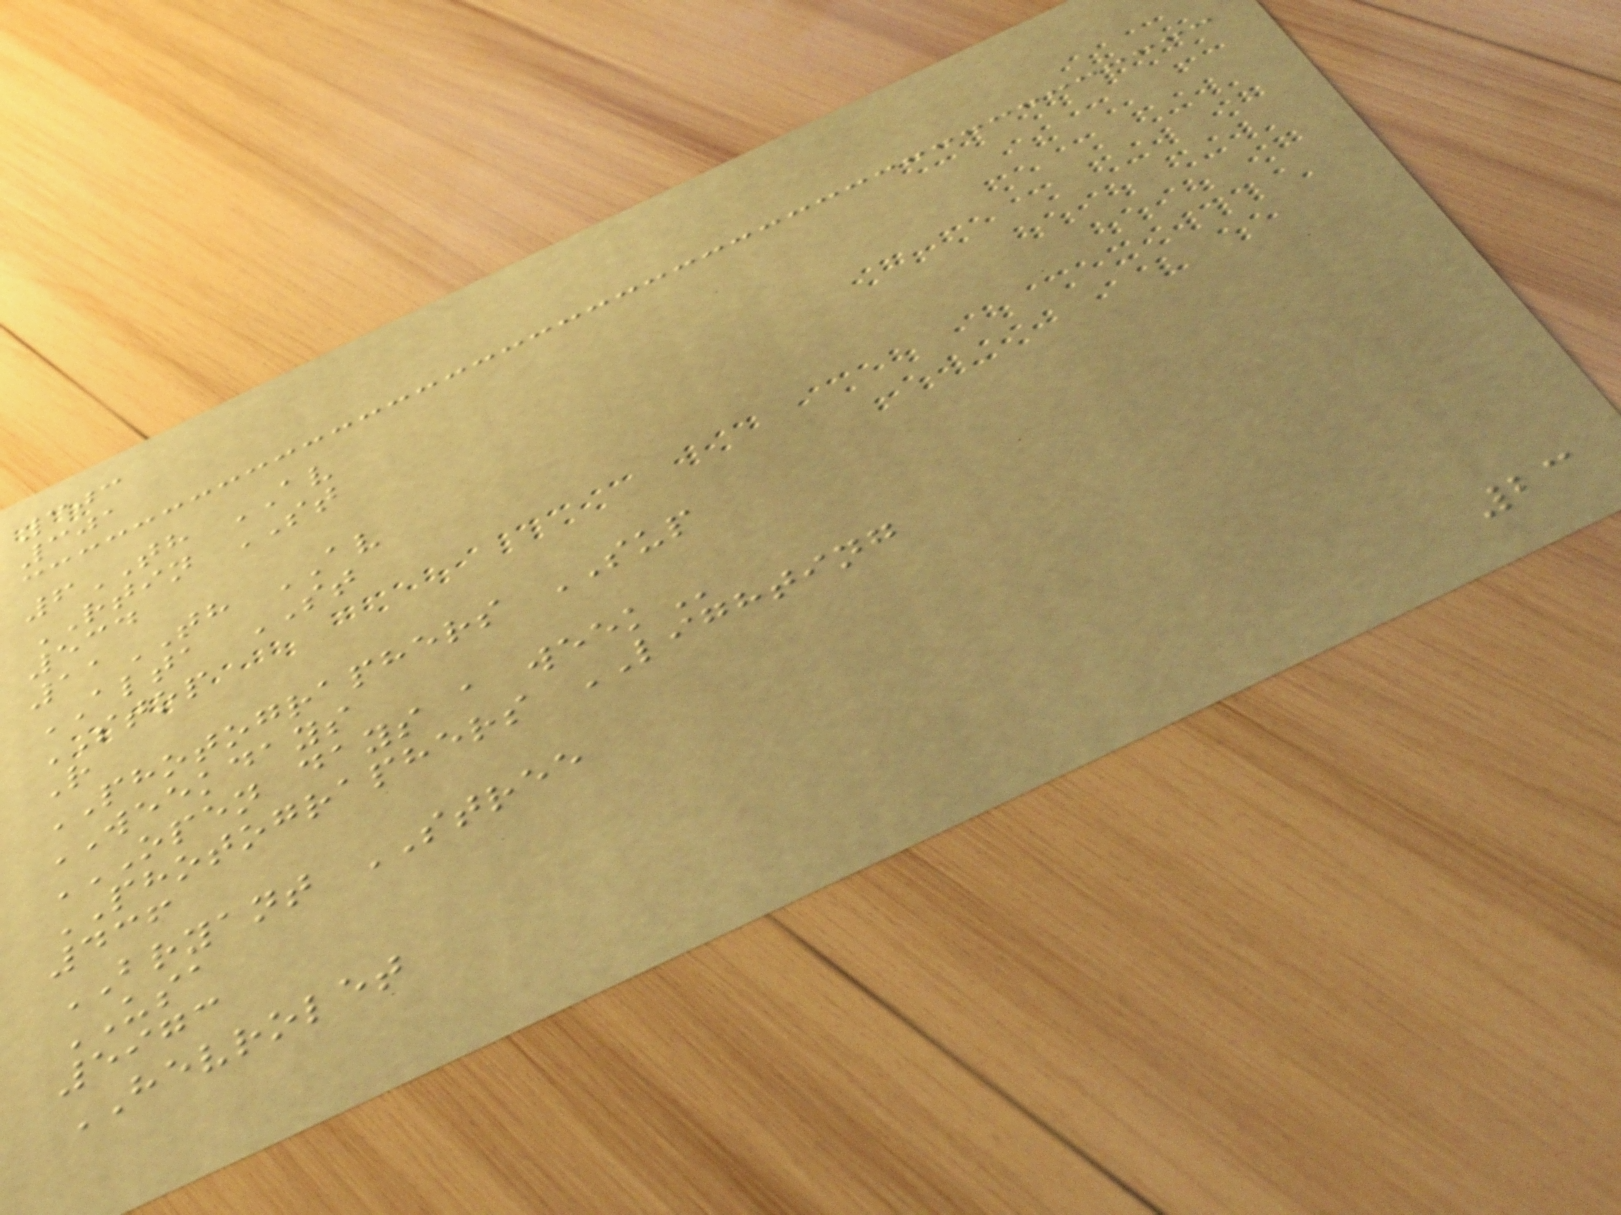303
301
6TH AV
RTIN ST
534
11TH AV
ALTA ST
STOP
R
PHOTOGRAPHERS SUP
WEEKDAYS
OPEN DAYS A WEEK
PHOTOGRAPHERS LIGHTING
436
BRYANT STREE
USA
5973
HEVROLET
23
